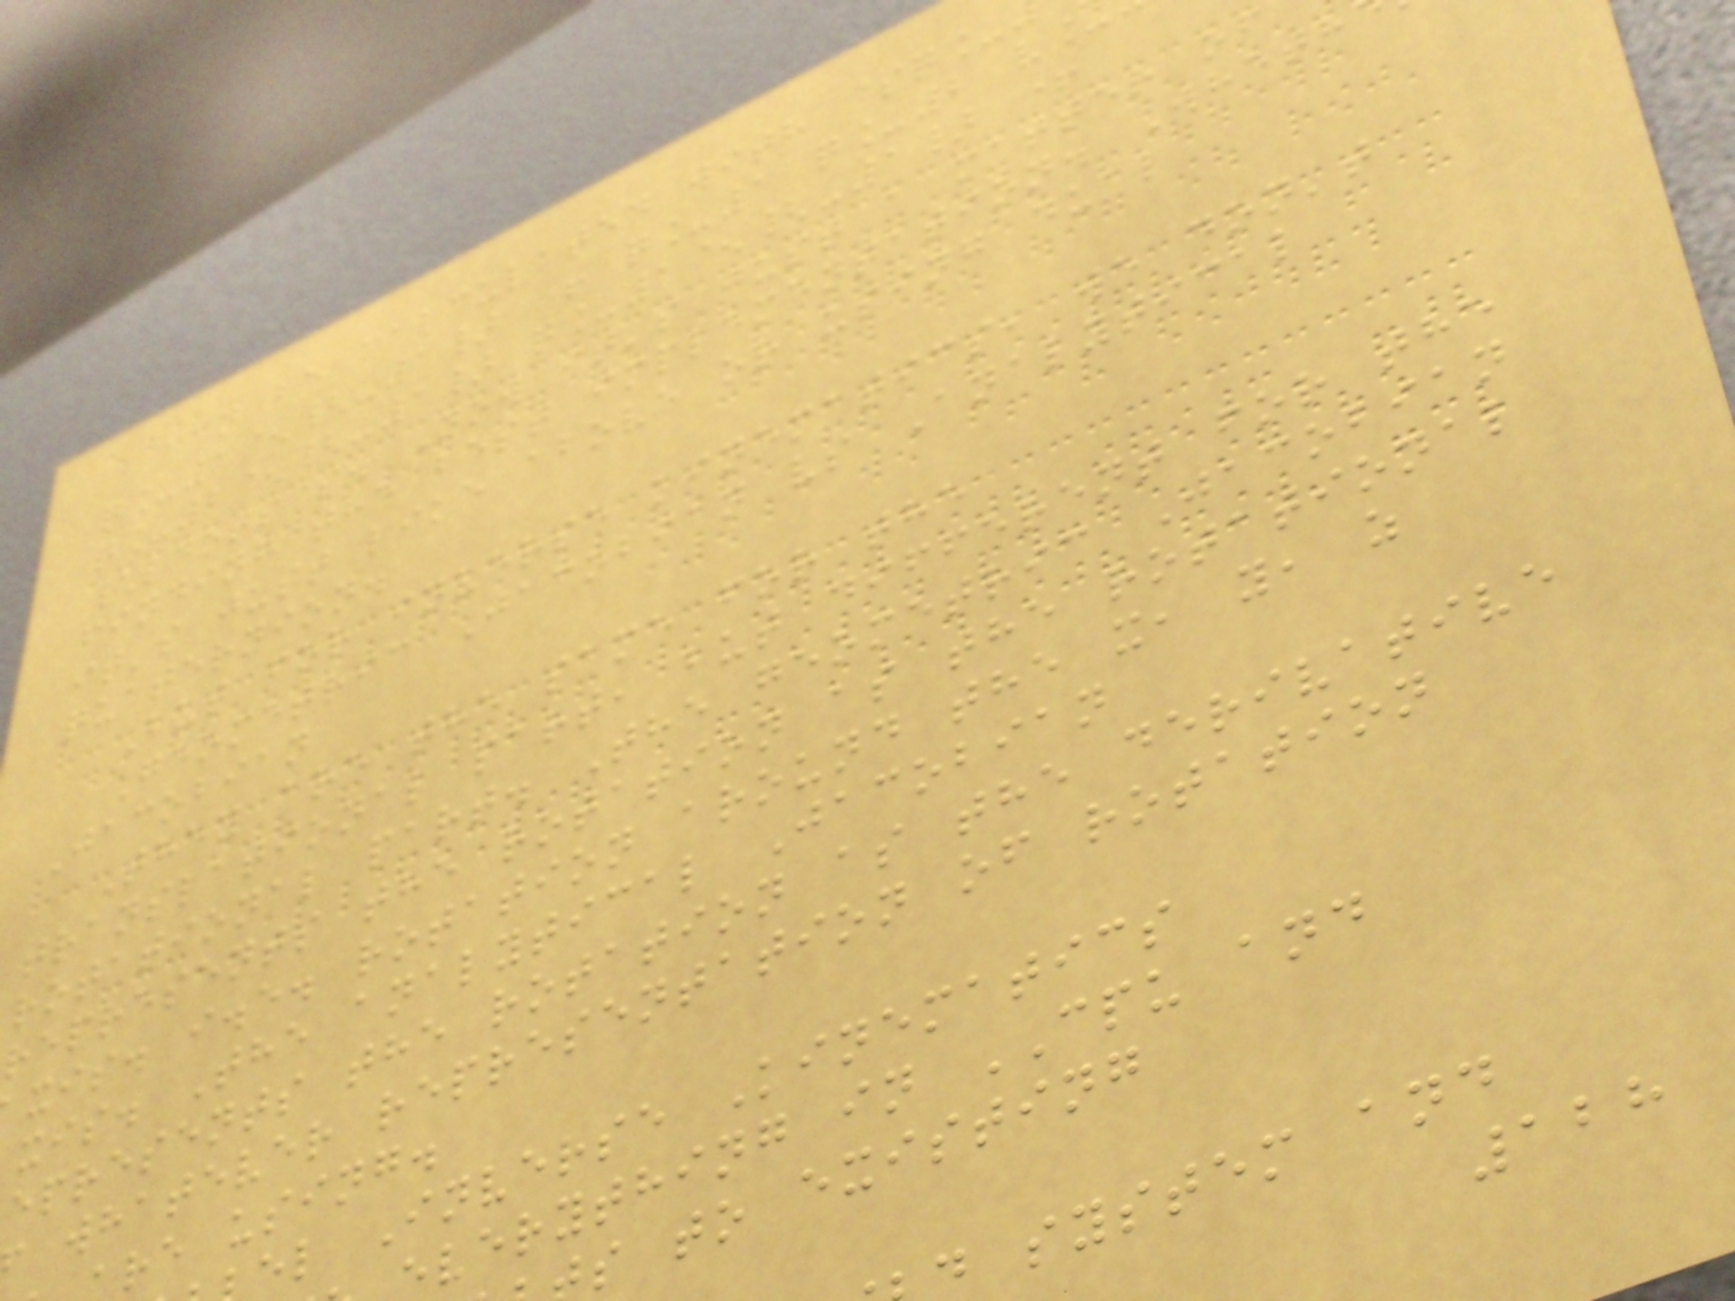can be calculated with $q_
q_1^{-1} + q_1 q_2 v
q_2^{-1} q_1^{-1} +
\ldots$. Now it's just a matter of
finding the best implementation. Wheth
it's just like above or using dual
quaternion.
But for inverse kinematics, we don't
Geometric Jacobian vs Analytical
Jacobian
They are the same for the
translational part, but different for the
rotational part. The geometric Jacobian
represents the rotation as the rotational
xis. i.e. rotation around the x, y, z
xis. The analytical Jacobian
epresents the rotation as the derivative
whatever representation of rotation
re using.
el Inverse Kinematics
everything in CPU and
s to existing
system and
128
